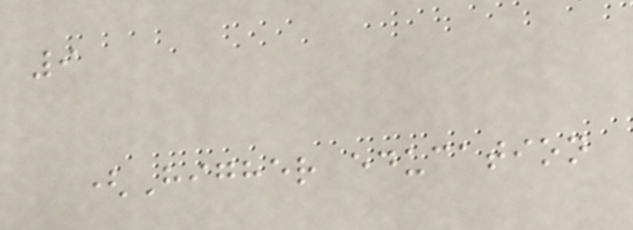9
(Higher education
